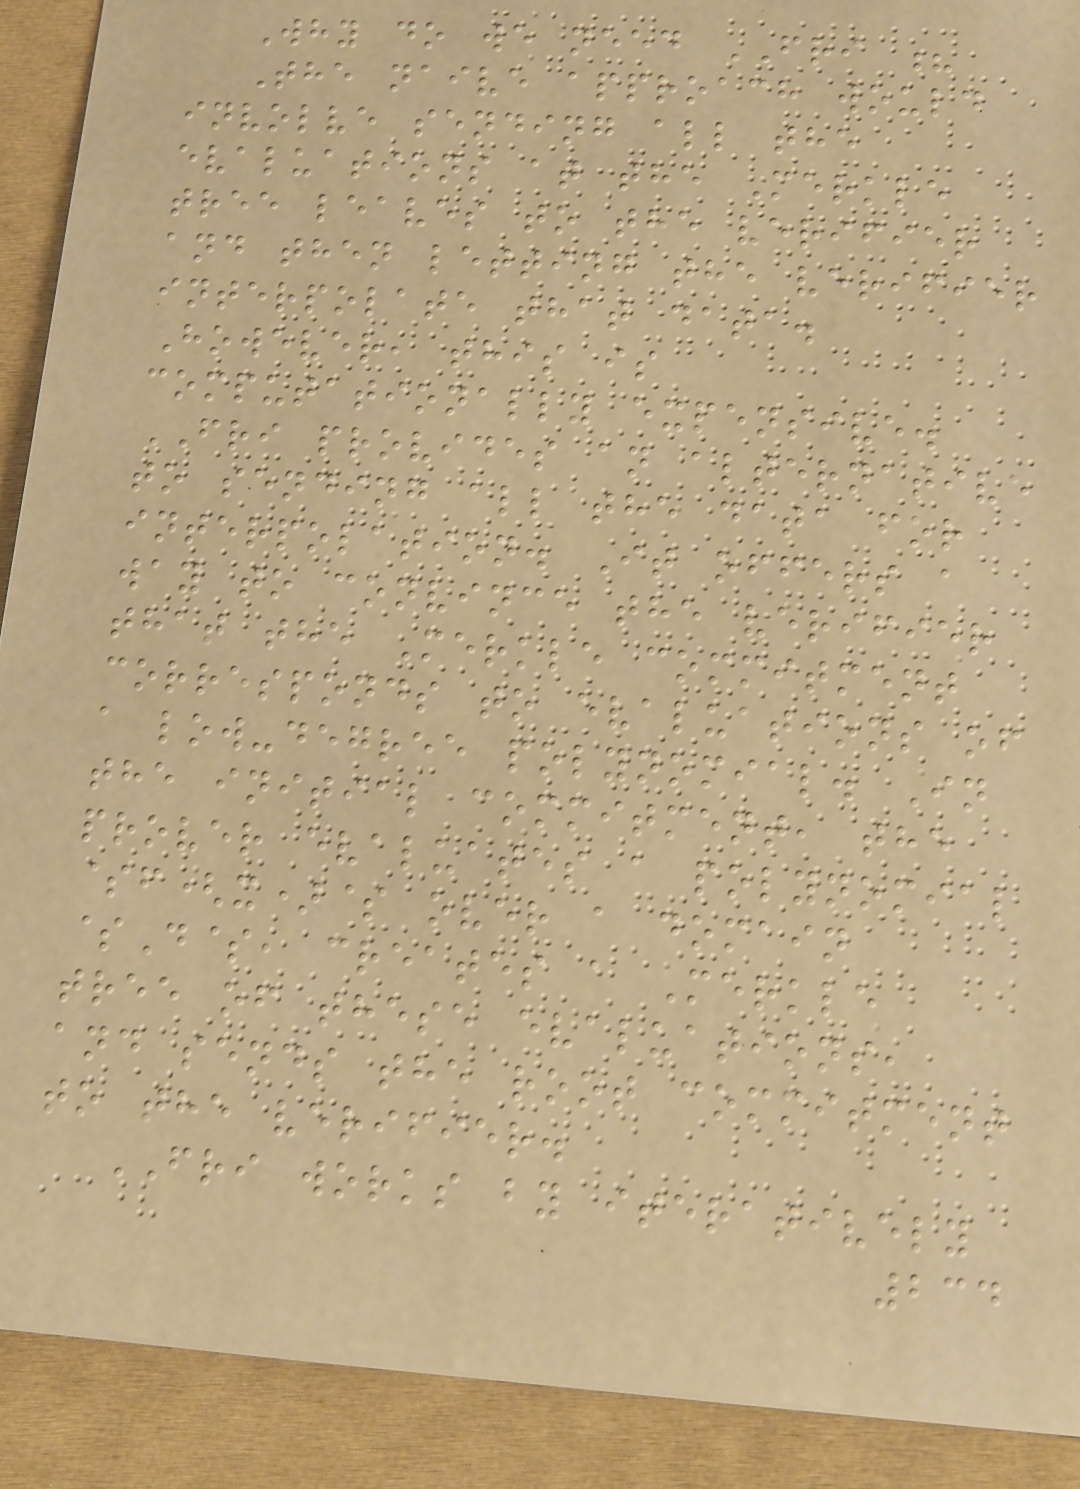Why do we need FRI ?
The naive approach would
involve sending all the
evaluations at the Merkle
tree leaves to the verifier
and then letting the verifier
interpolate that data.
However, this is
computationally expensive.
FRI provides an alternative
to sending all the data for
interpolation. It offers a
way to convince the verifier
that the Merkle commitment
corresponds to evaluations of
a low-degree polynomial. In
the initial commitment, the
prover evaluates a polynomial
$f(x)$ over a domain
$D$, creates a Merkle
tree of these evaluations,
and sends the root commitment
to the verifier.
FRI works by iteratively
234
